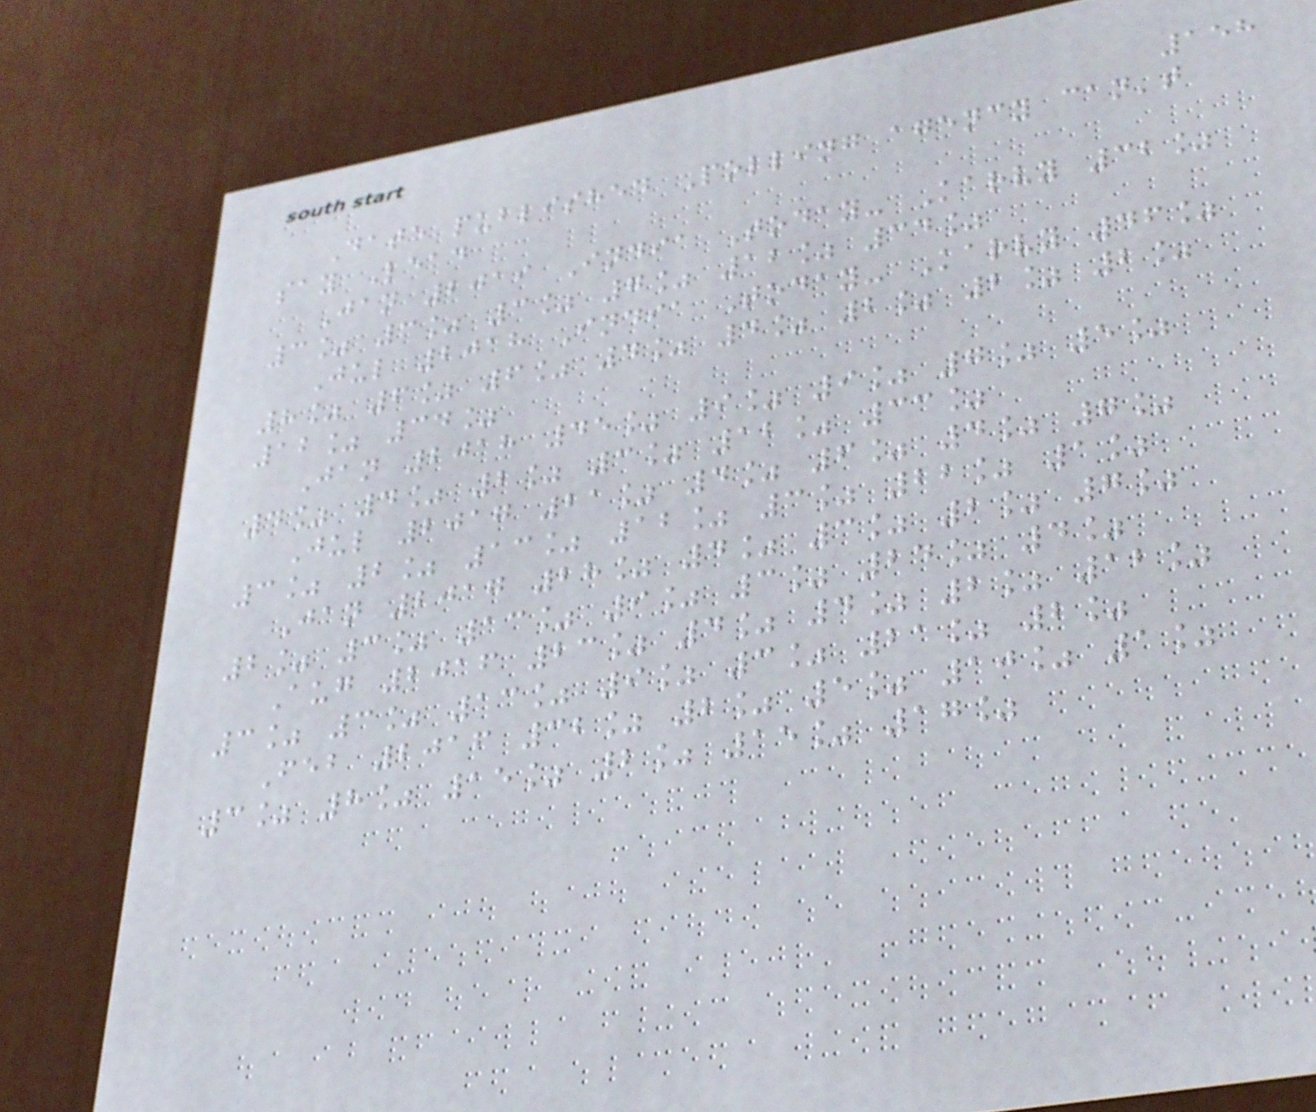158
Date published Polling agency can't
say Lead
Jan 2019 India Today- Karvy 32%
3% 3% 3% 7% 12% 34%
Jul 2018 India Today- Karvy 46%
8% 6% 6% 4% 4% 2% 2% 2%
12% 34%
Jan 2018 45% 9% 9% 7% 5%
4% 4% 2% 3% 12% 33%
Jul 2017 21% 4% 6% 4% 7%
3% 2% 13% 12% 3% 22% 1%
Jan 2017 28% 4% 3% 2% 7%
2% 3% 13% 9% 3% 24% 4%
Aug 2016 23% 4% 4% 2% 12%
3% 3% 13% 9% 3% 21% 2%
Feb 2016 32% 2% 5% 10% 1%
3% 8% 15% 2% 15% 17%
